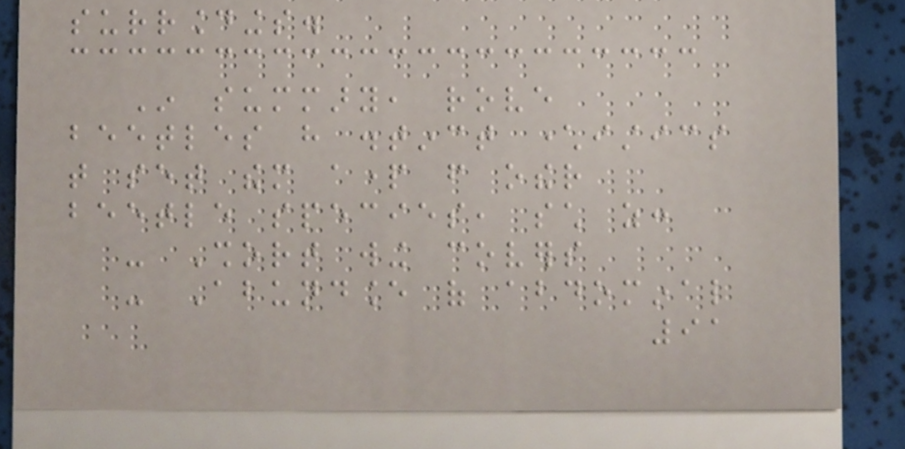surroundings.
In summary, rove
beetles have distinct characteristics
that set them apart from other
beetle species, such as:
- Short wing covers
- Abundance of abdominal
91
